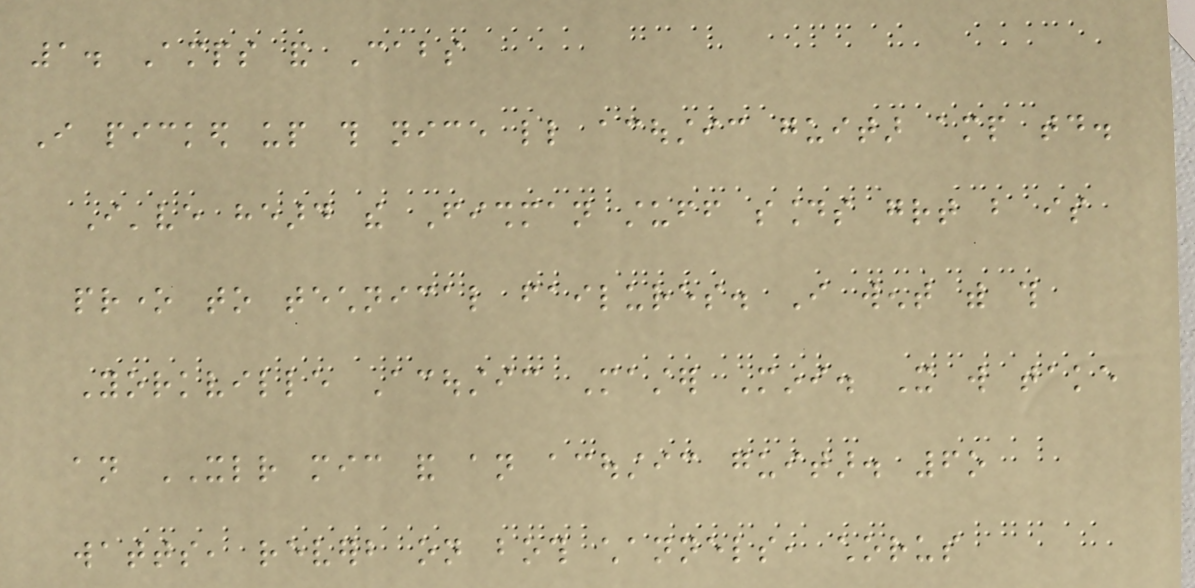1. Amps and Cabs
I picked up this nice little acoustic guitar amp today.
I've heard the Fishman stuff sounds great but is
prone to technical failures. I went with this
Yorkville Acoustic Master Mini. It will take
an XLR mic and an acoustic guitar. 6o
watts, reverb on both channels, chorus
